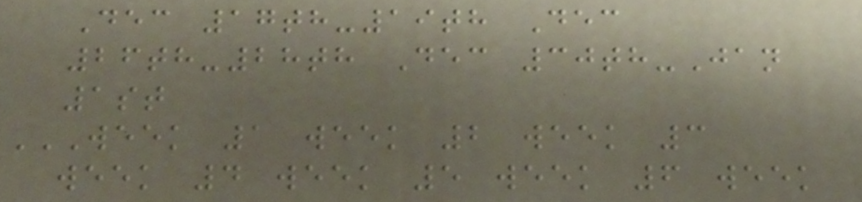Dec 17th-19th Dec
26th-28th Dec 30th-Jan
1st
WEEK 1 WEEK 2 WEEK 3
WEEK 4 WEEK 5 WEEK 6 WEEK
